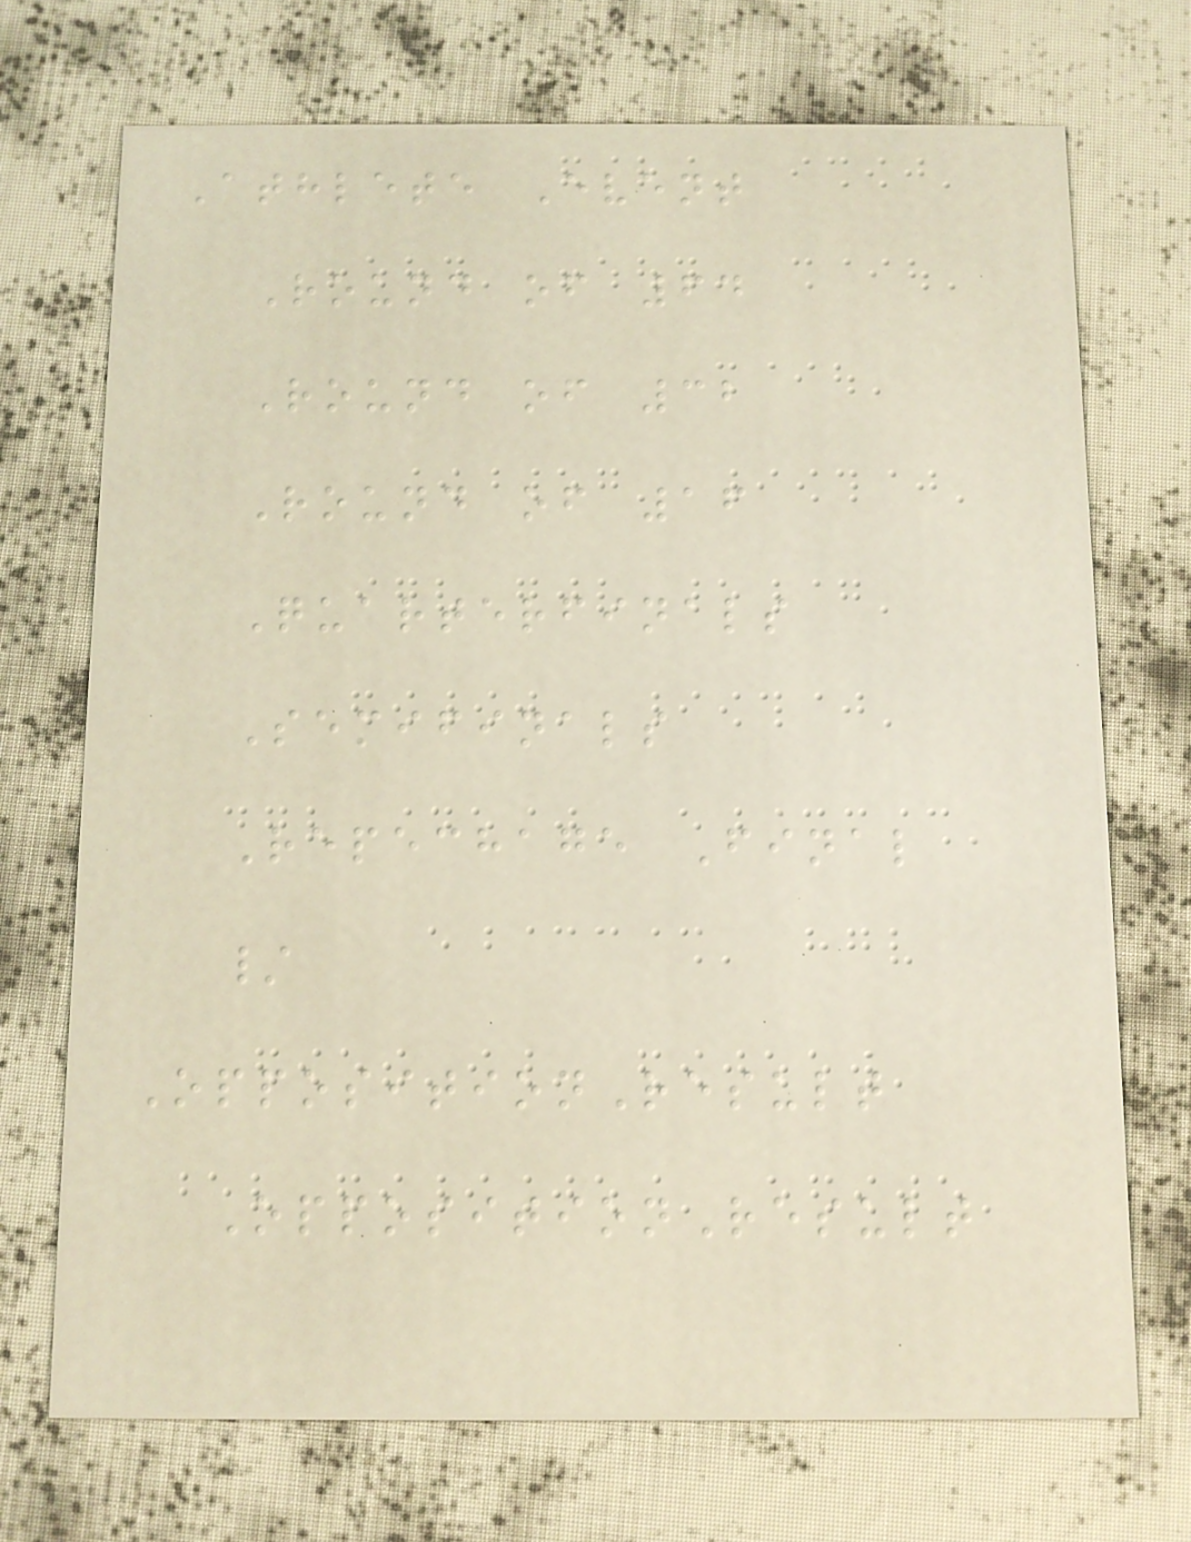Athlete Event
Round of 64
Round of 32
Round of 16
Quarterfinals
Semifinals
Repechage Final
/
OppositionResult
OppositionResult
